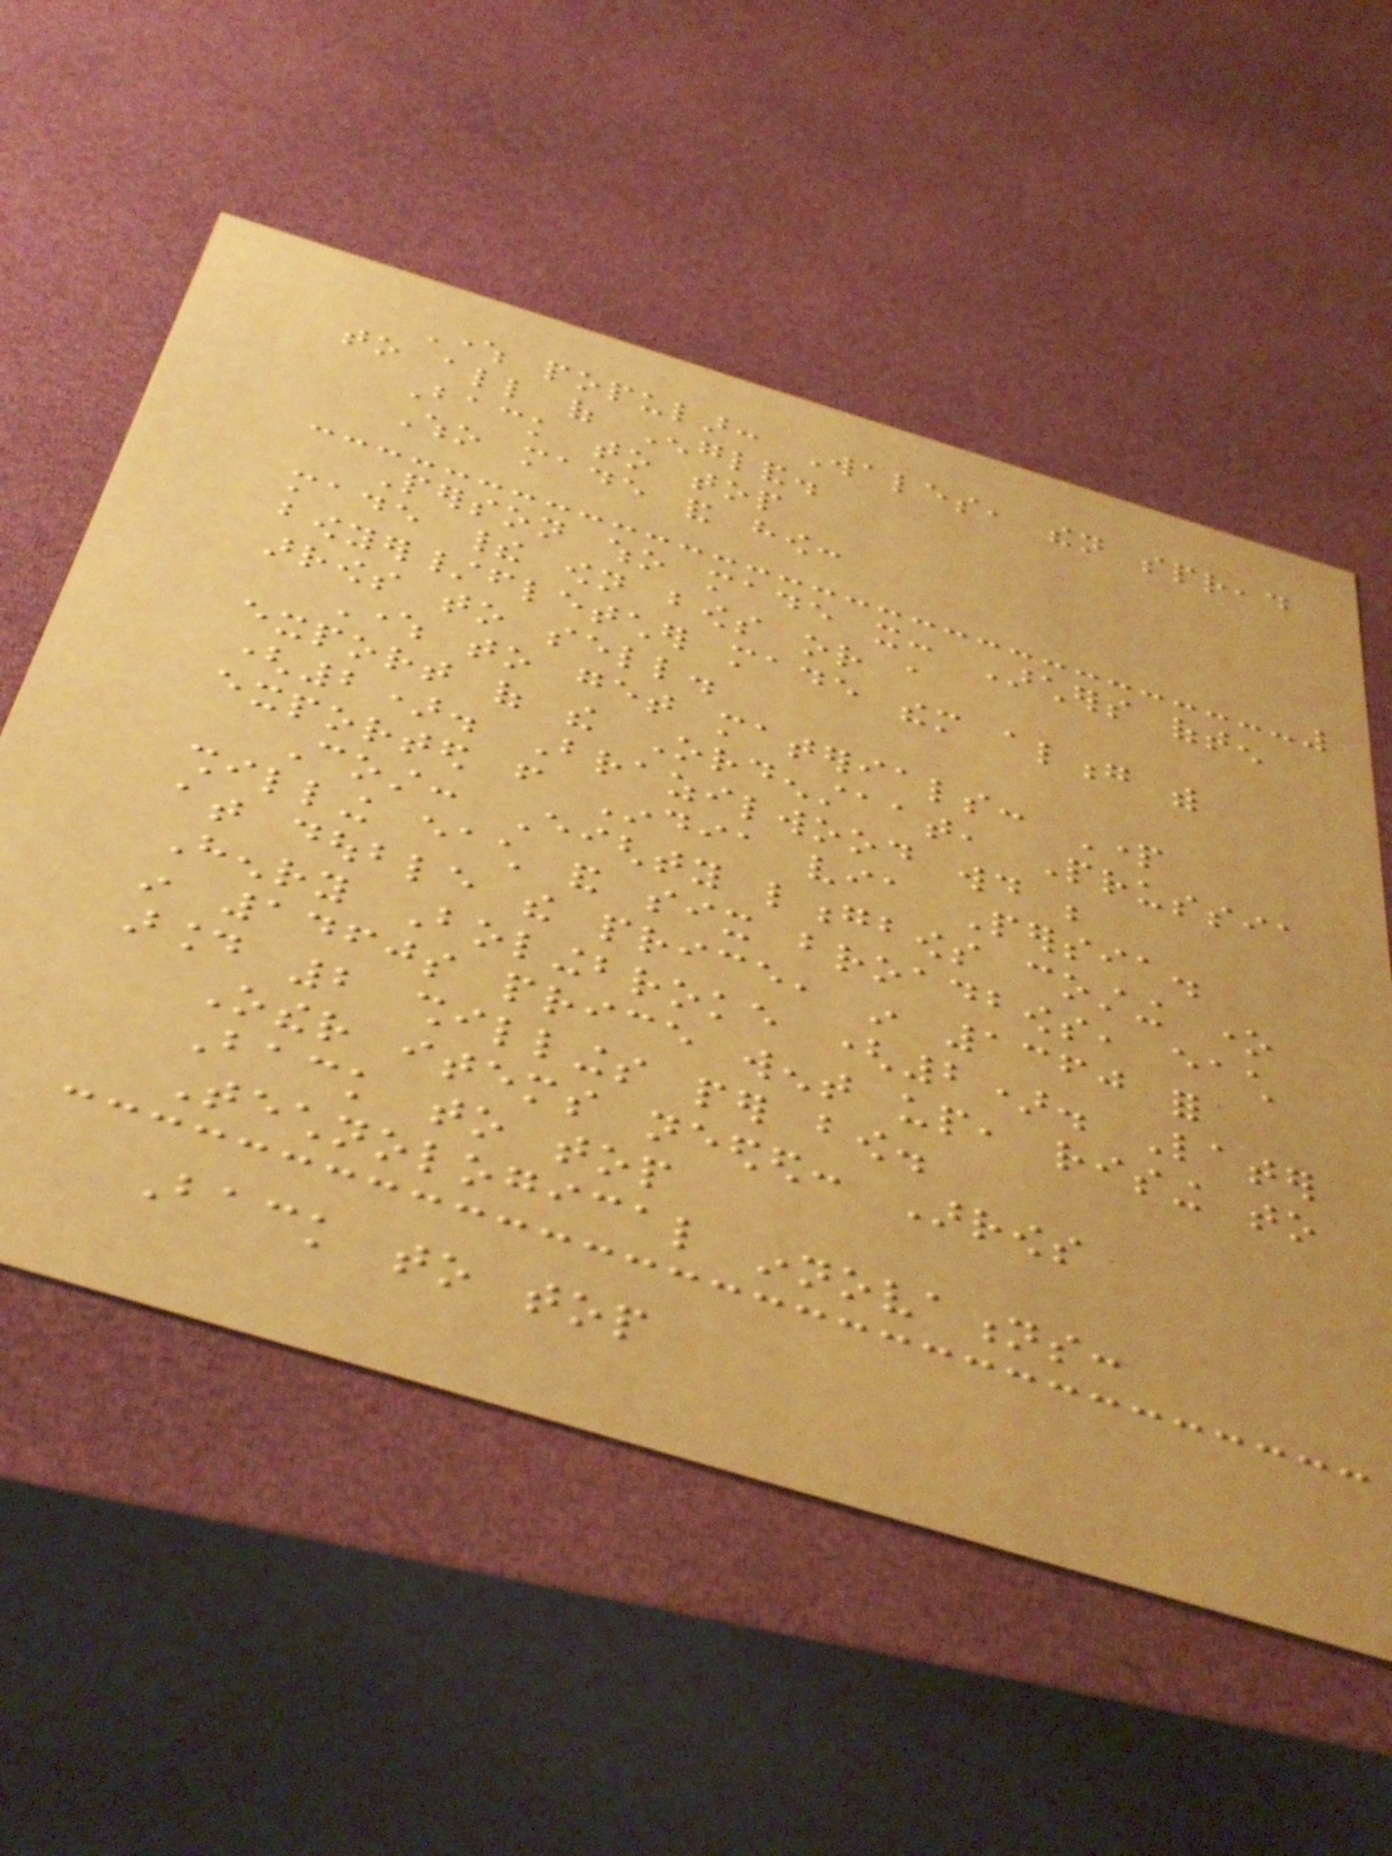Where popular: Wales, then spread
to all of England.
Back to top
Who made and how:
Person who made it: Archers often
made their own bows or a
bowyer/fletcher made them along with
arrows to sell.
Where to get materials: Part
export of the Ordenstaat, Prussia
(2). Brazilwood would be
exported from India via Persia.
Cost: Eighty longbows costing one
shilling each and six broadbows, each
at double the price, in 1360 for
Henry Bolingbroke (2). Later
in 1460s price went up, rising to
around 2 shillings per bow.
Other items needed: Arrows
Back to top
Technological innovations:
Back to top
